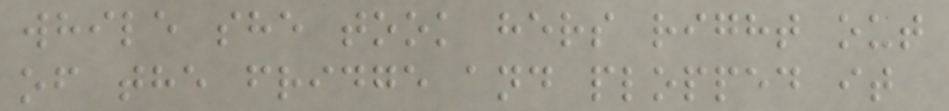while she took hers right out
of the fridge and plopped it
